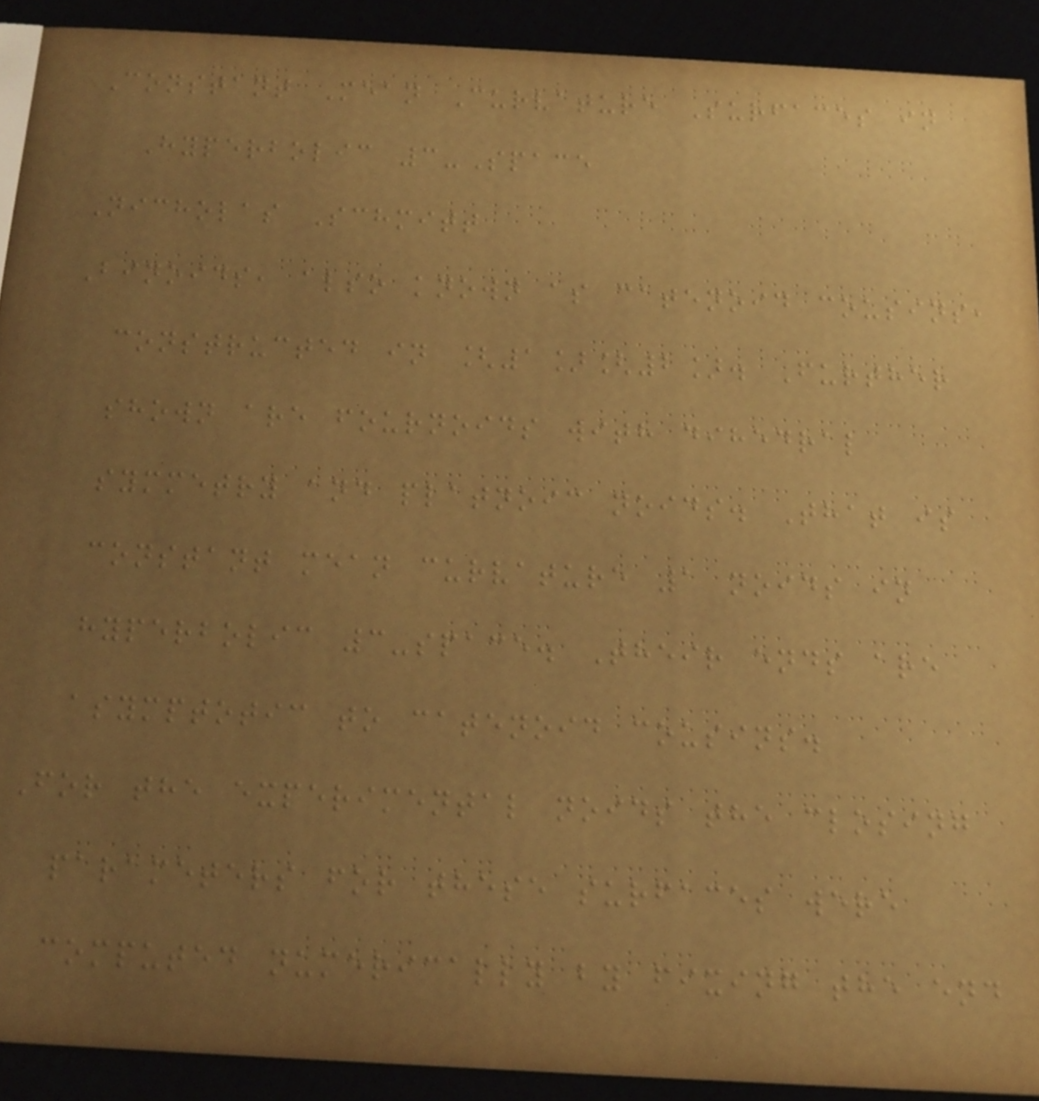Constant Mean Curvature Surfaces in
Hyperbolic 3-Space
Nicholas Schmitt
Binoids, also known as catenoid cousins,
constructed in [1][2]. Further
shown are fournoids with dihedral
symmetry and platnoic noids. That is
constant mean curvature 1 noids in
hyperbolic 3-space. Their ends are
asymptotic to catenoid cousins.
For the experimental noids the closing
parameters for these surfaces were
computed numerically by fixing the end
